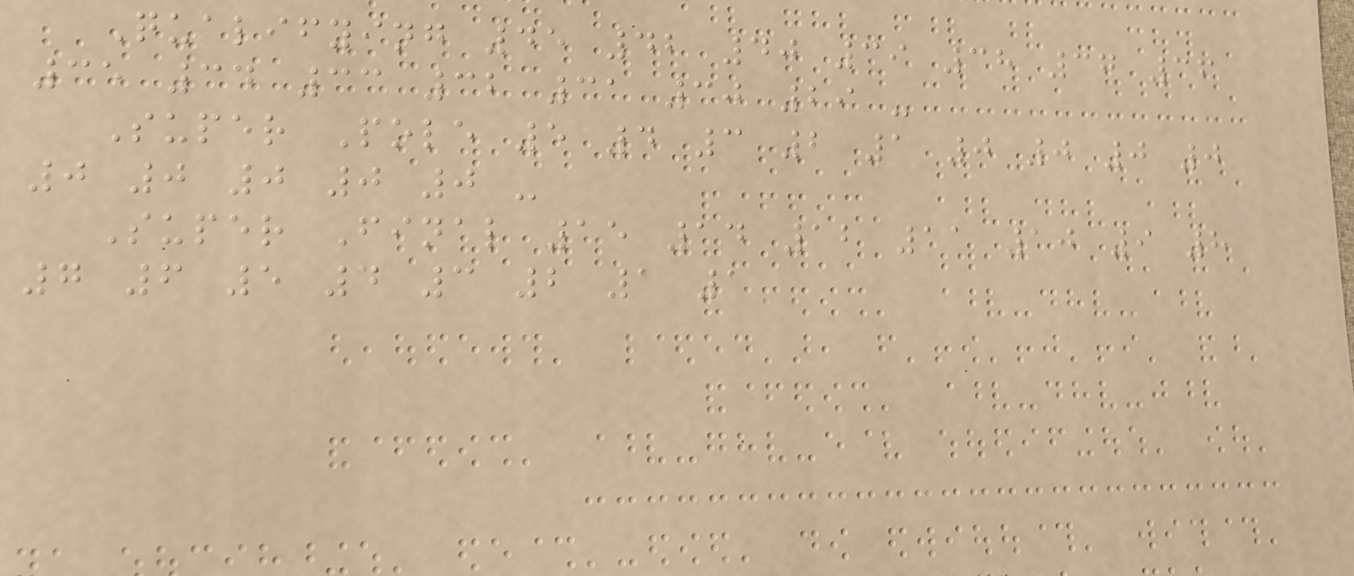Qualifying 45 42 40 39 38 37 36
35 34 33 32 31 30 29 -
Super Pole 5 4 3 2 1 0 0 0 0
0 0 0 0 0 -
Super Final 15 14 12 11 10 9 8
7 6 5 4 3 2 1 1
